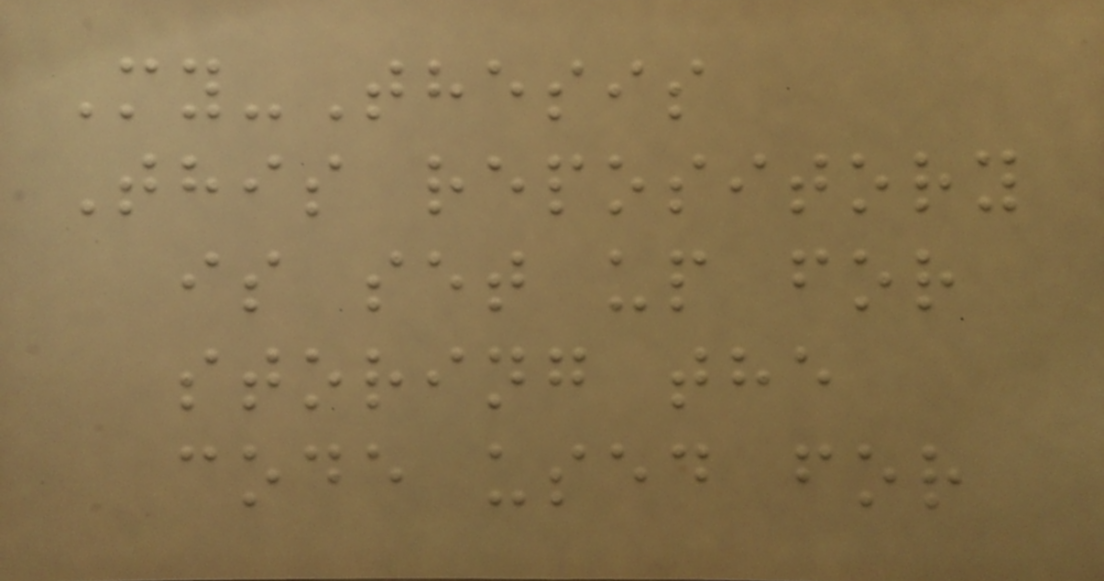My-Thesis
This repository
is set up for
storing the
code used for
